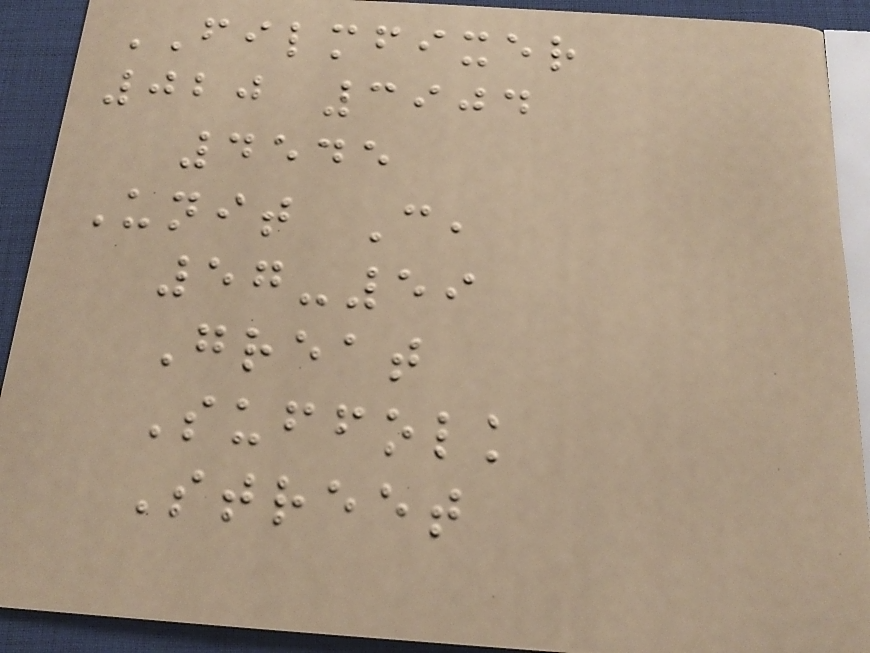FILMFIXER
020 3904
4545
Unit C,
57-59
Great
Suffolk
Street
